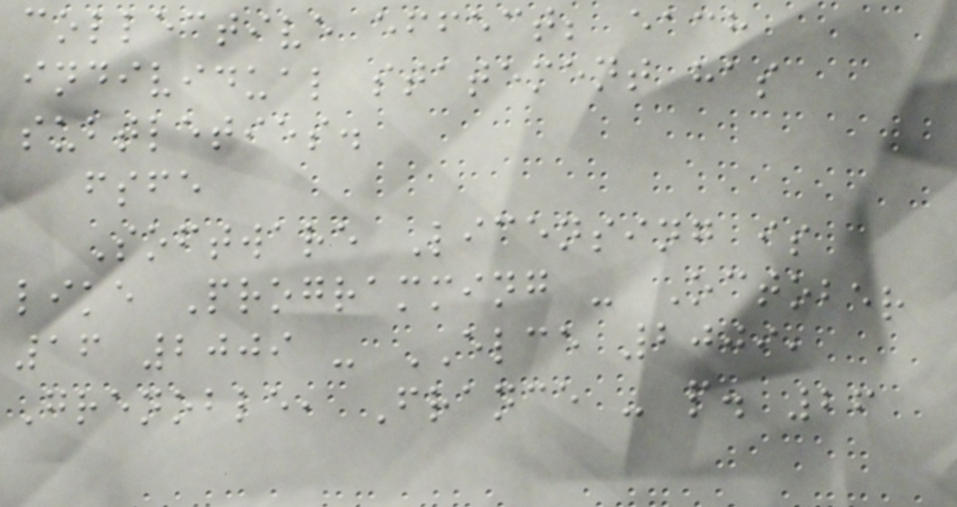collective effect; each
individual statement has
subtleties.
fsfe
Software Licensing is
like Programming - October
16 2009 - ELCE 2009,
Grenoble, France - p. 26
